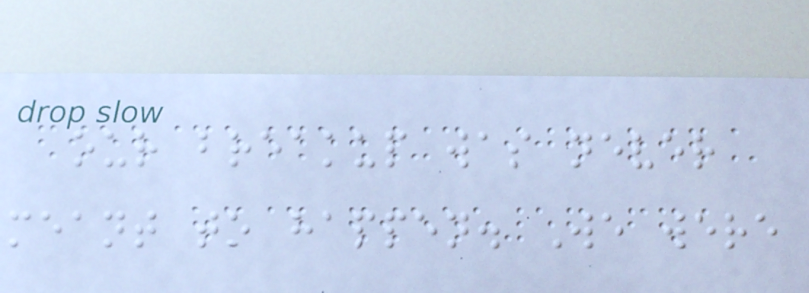our breakup was never
meant to happen. We were
